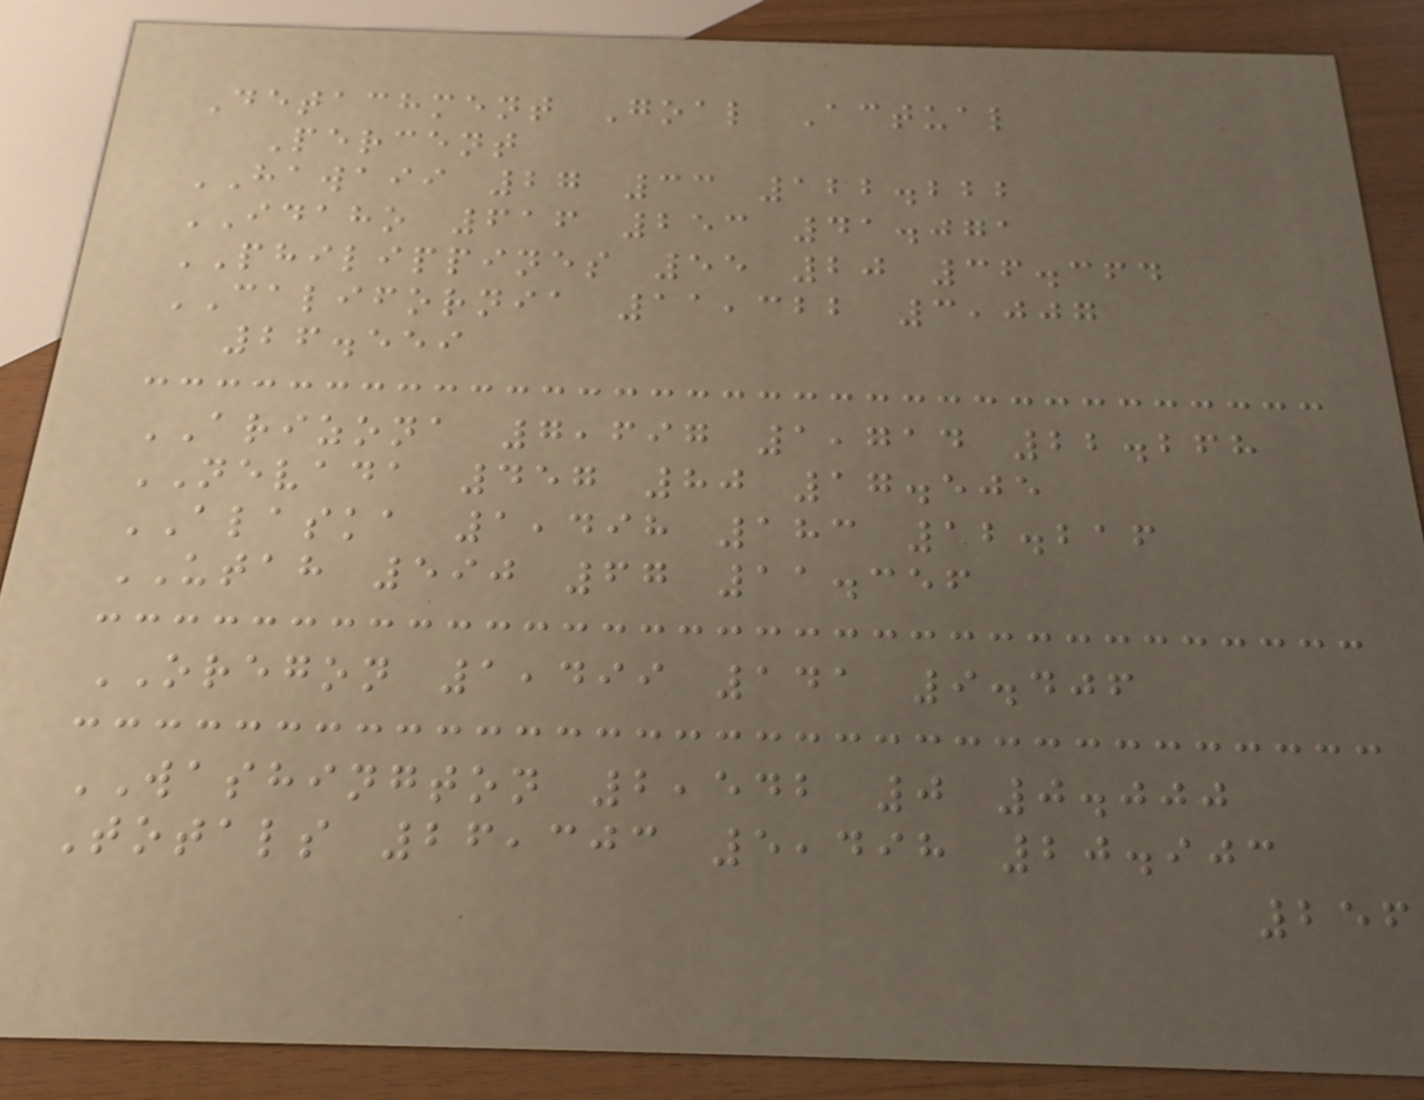Detachment Goal Actual
Percent
HAWAII 27 33 122.222
IDAHO 616 253 41.071
PHILIPPINES 55 20 36.364
CALIFORNIA 11,322 3,007
26.559
ARIZONA 7,697 1,714 22.268
NEVADA 457 80 17.505
ALASKA 1,498 183 12.216
UTAH 590 67 11.356
OREGON 1,499 141 9.406
WASHINGTON 2,542 0 0.000
Totals 26,303 5,498 20.903
256
